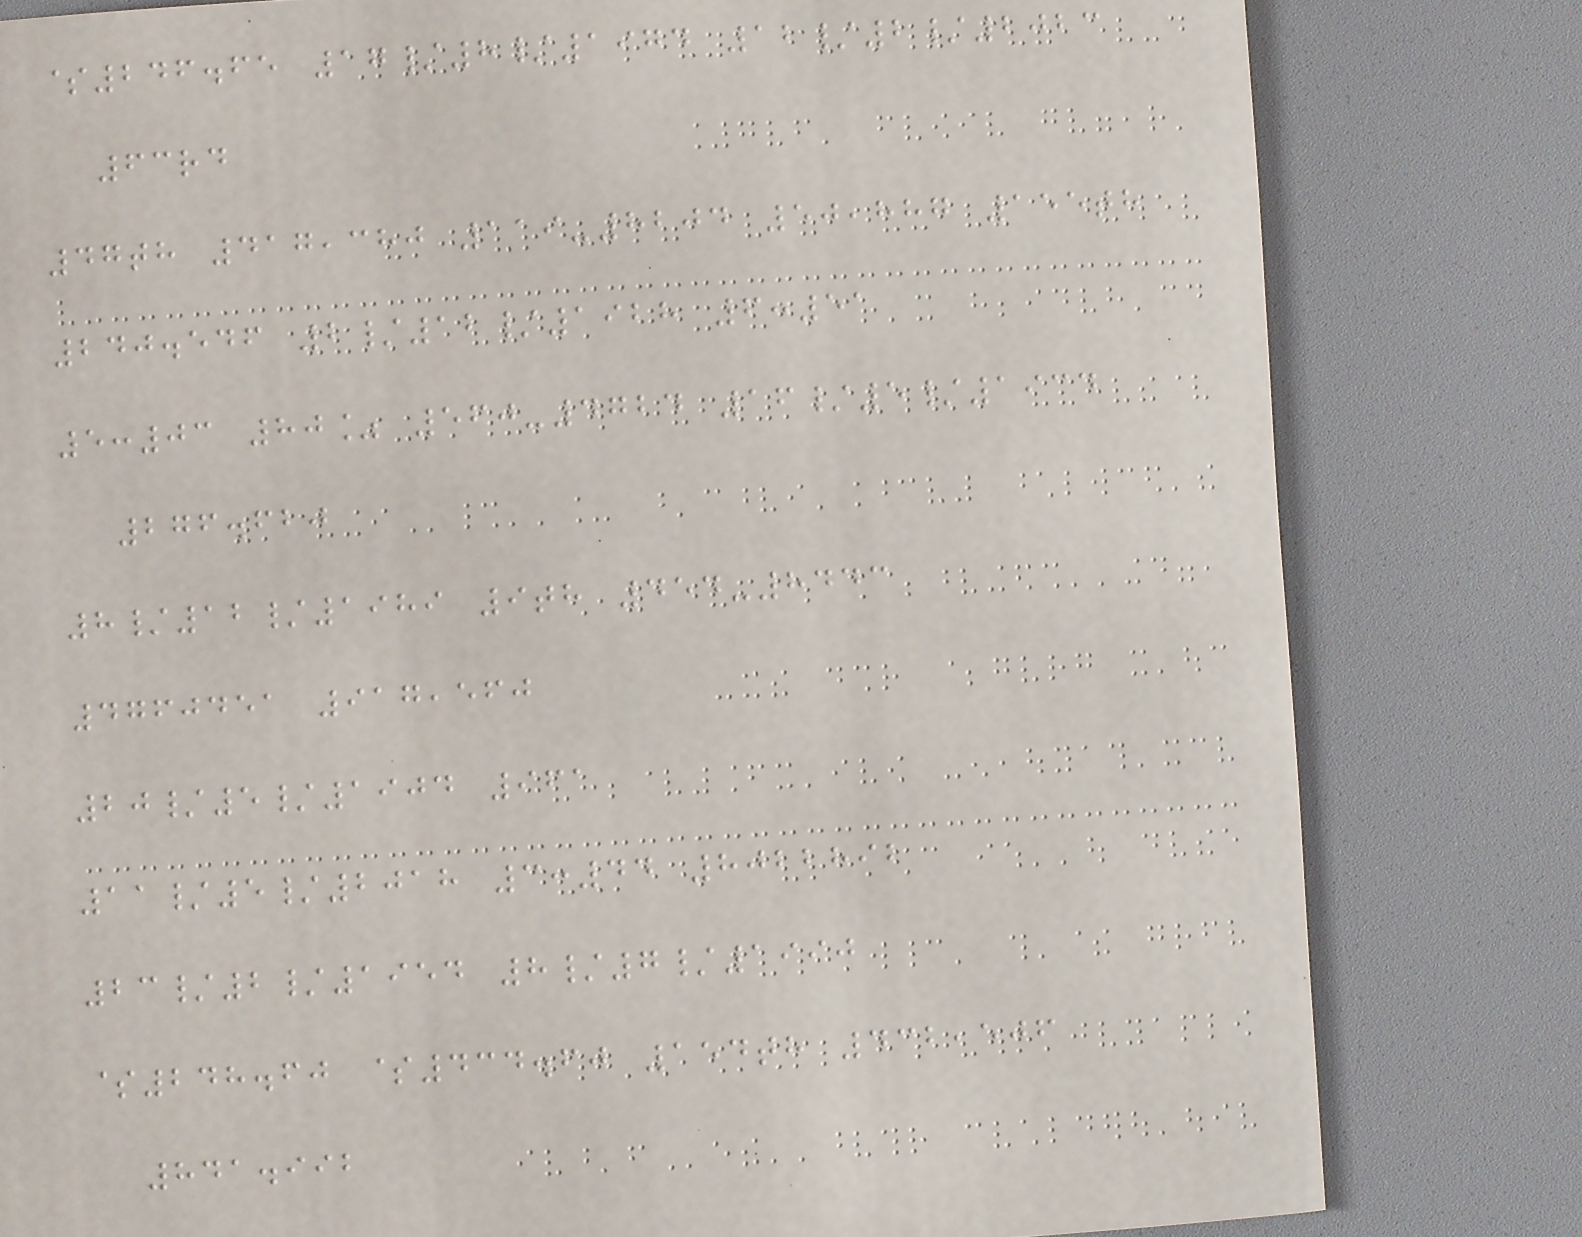$246.65 17/8/1974 12/2/2023
63rd
47th 417,380 119-8204 50,887 155th
240.546 2/12/1928 6:51
5:03 80% 560-4724 16/5/1934
276.620
8/12/1989 9th 454-8443
4760451 917,560
20/5/1904 961
11/5/2018 3:44 8022892
23/2/1954 8/7/1990
$248.60 $434.60 154th 432,506
841.992
